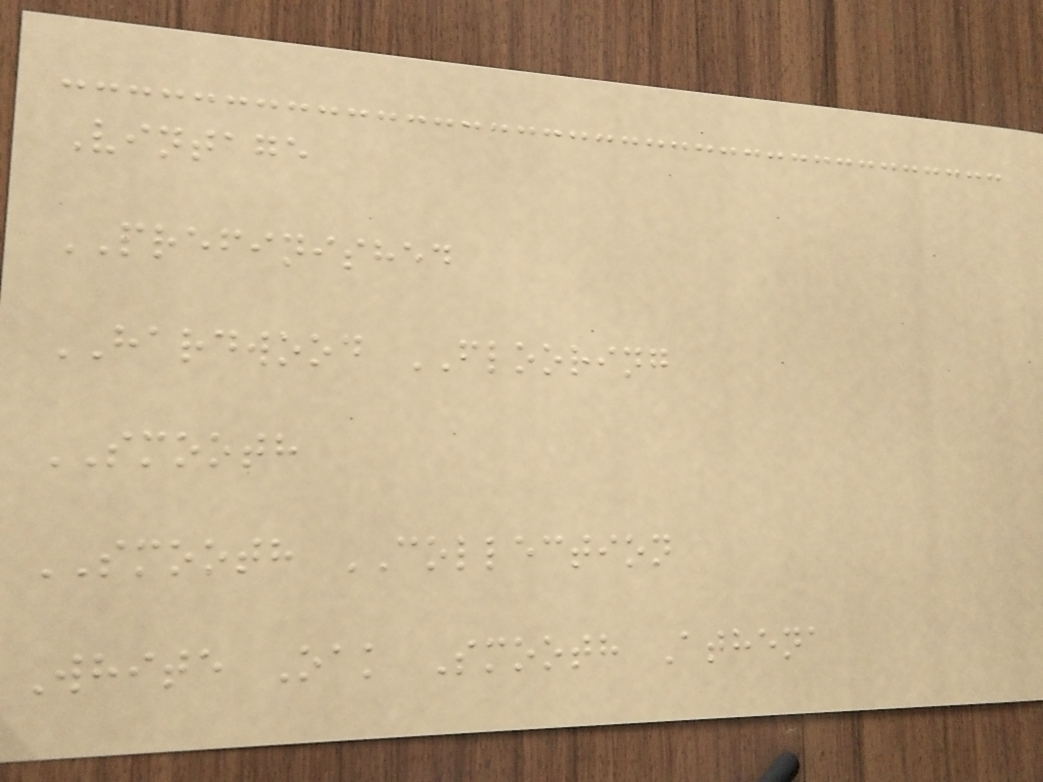Vintage
PREFINISHED
HARDWOOD FLOORING
SMOOTH
SMOOTH COLLECTION
White Oak Smooth Athena
